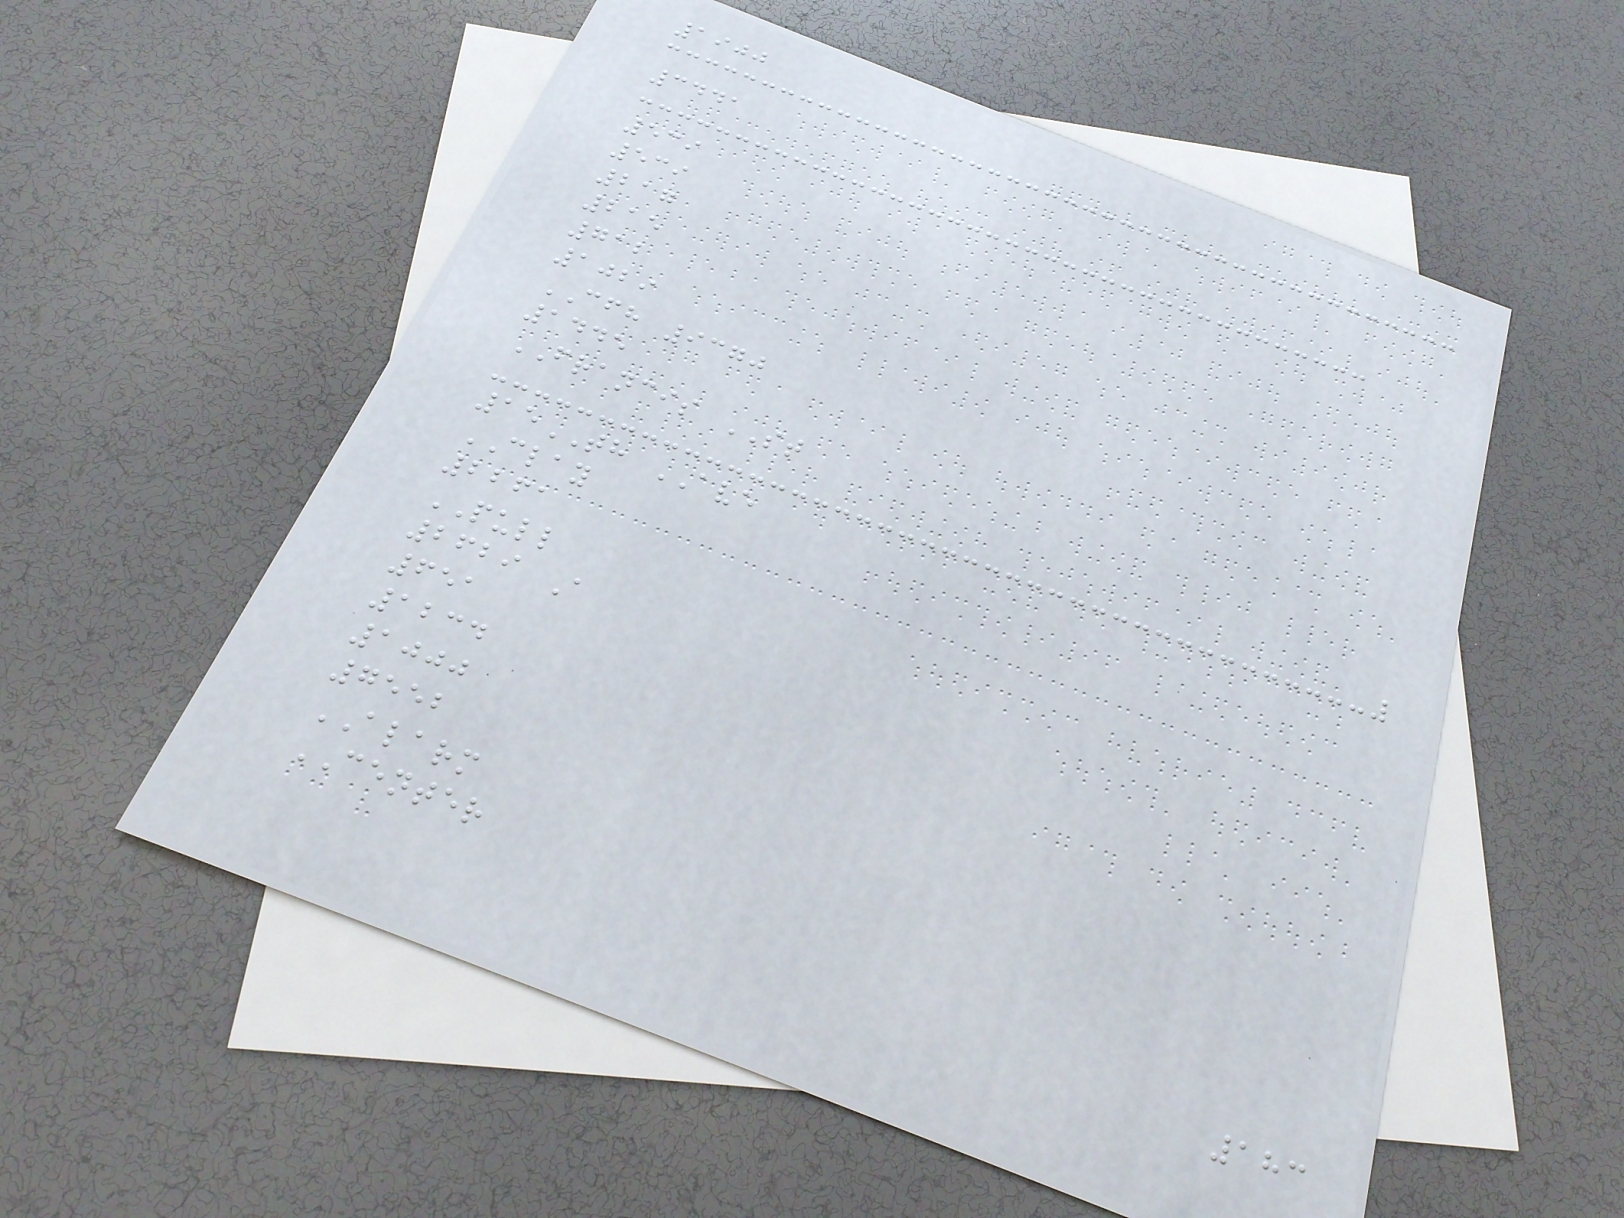1900
3441
539
539
217
215
712
1029
CFH 9370
1445
FRANCIS ST
15TH AVE
CLAY
2261
PULL
2629 A
651
1234
1000
7552
ALARM
CENTER
183
